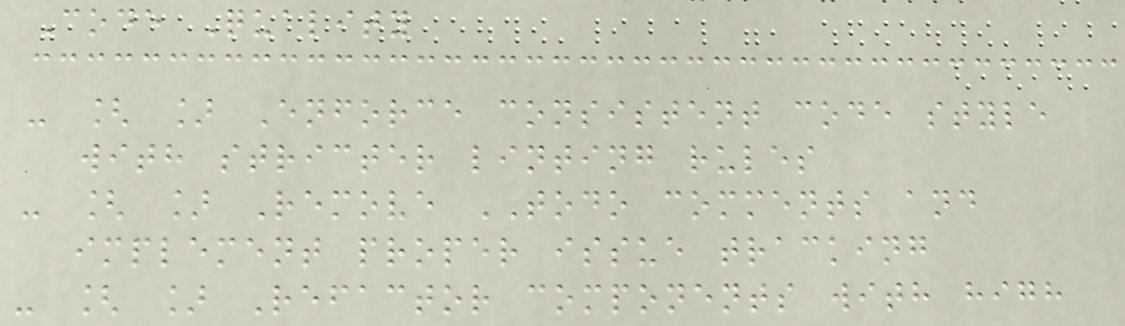Code Quality
- [ ] Enforce consistent code style
with stricter linting rules
- [ ] Remove TODO comments and
implement proper issue tracking
- [ ] Refactor components with high
